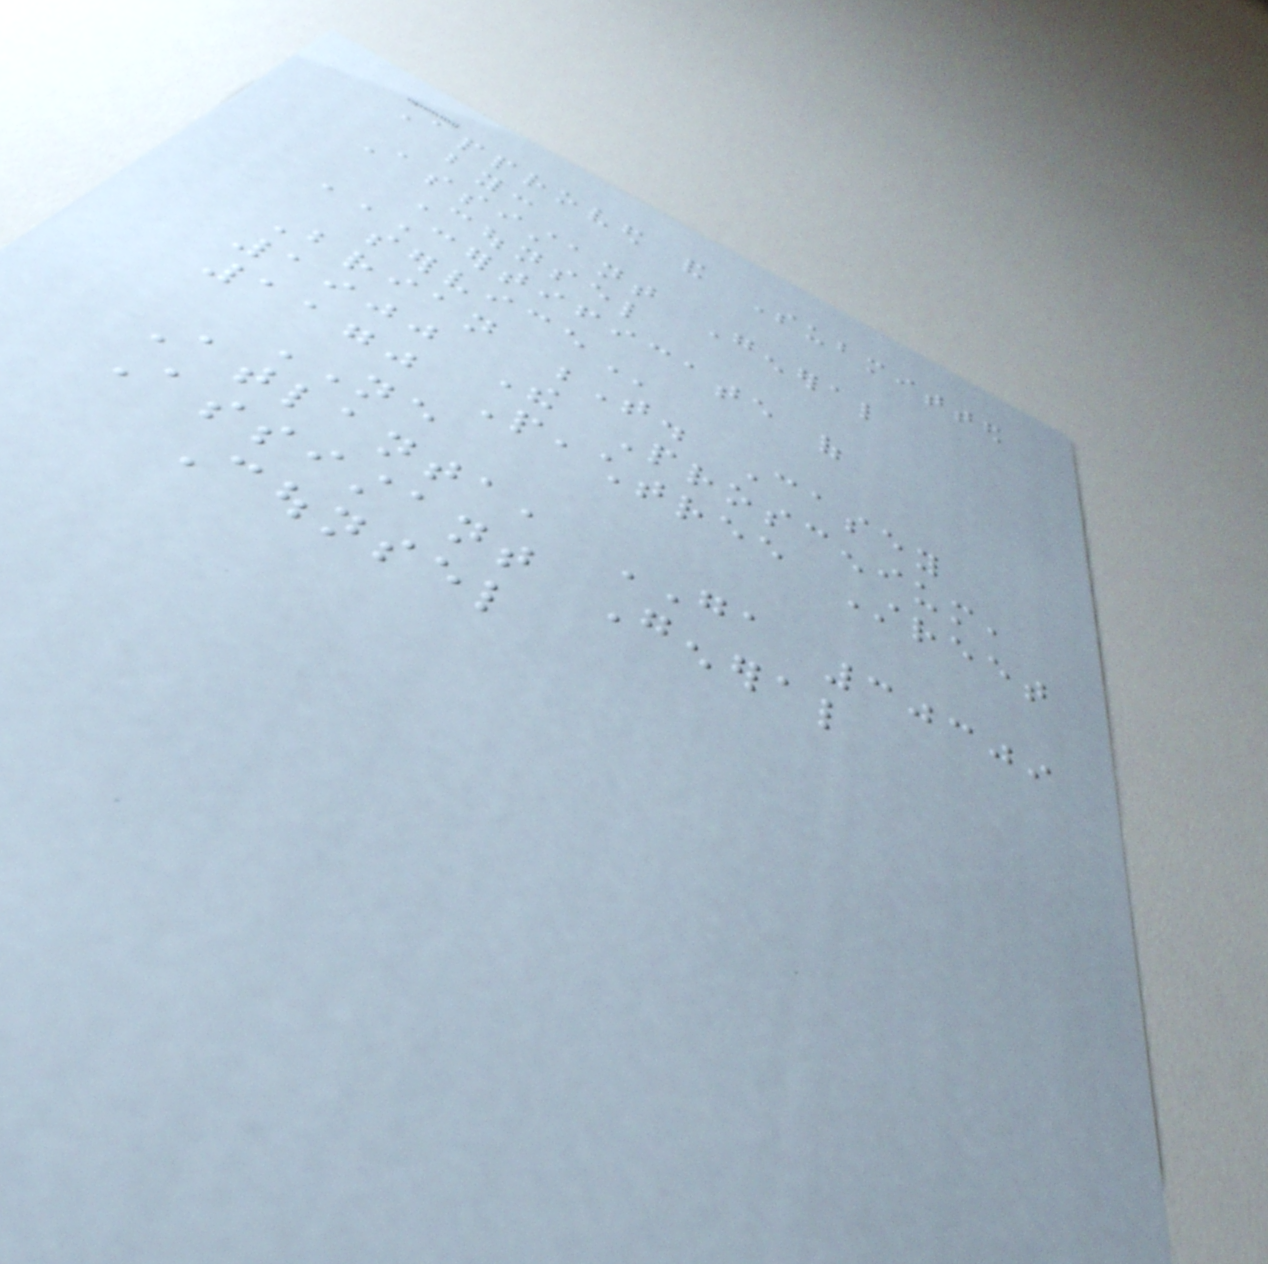Approved and Submitted
by:
Assistant General
Counsel
CERTIFICATE OF
SERVICE
Brian T. Casey
1900 The Proscenium,
1170 Peachtree Street
NE
Atlanta, GA 30309
Assistant General
Counsel
